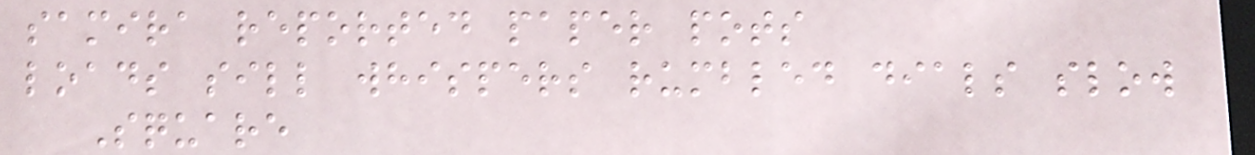samira reported paper pots
loads sill whispers rumbled dials slow
Square
